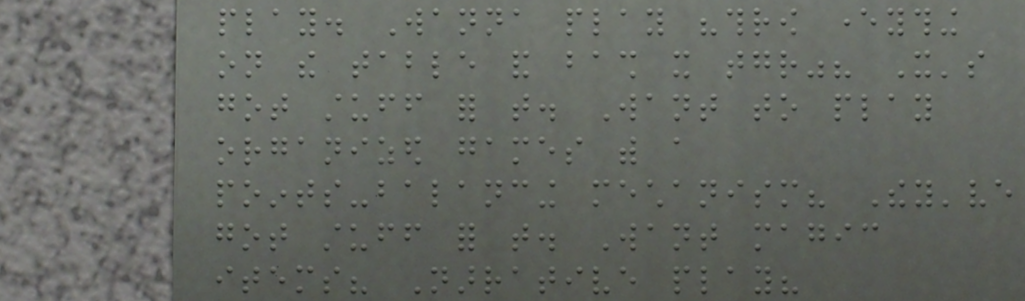play. Wanna play "throw everything
on the table and bash it together"? It's
got stuff for that. Want to play
organized games with a
points-balancing mechanism? They've
got stuff for that. Want magic
items? Narrative play?
